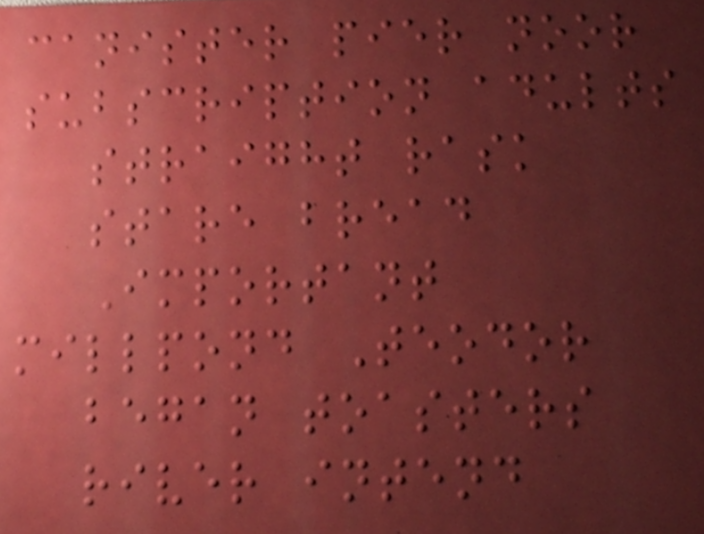canister pier noor
subscription adults
straight rask
stare bread
Important
millpond Teodor
began toasters
river intend
